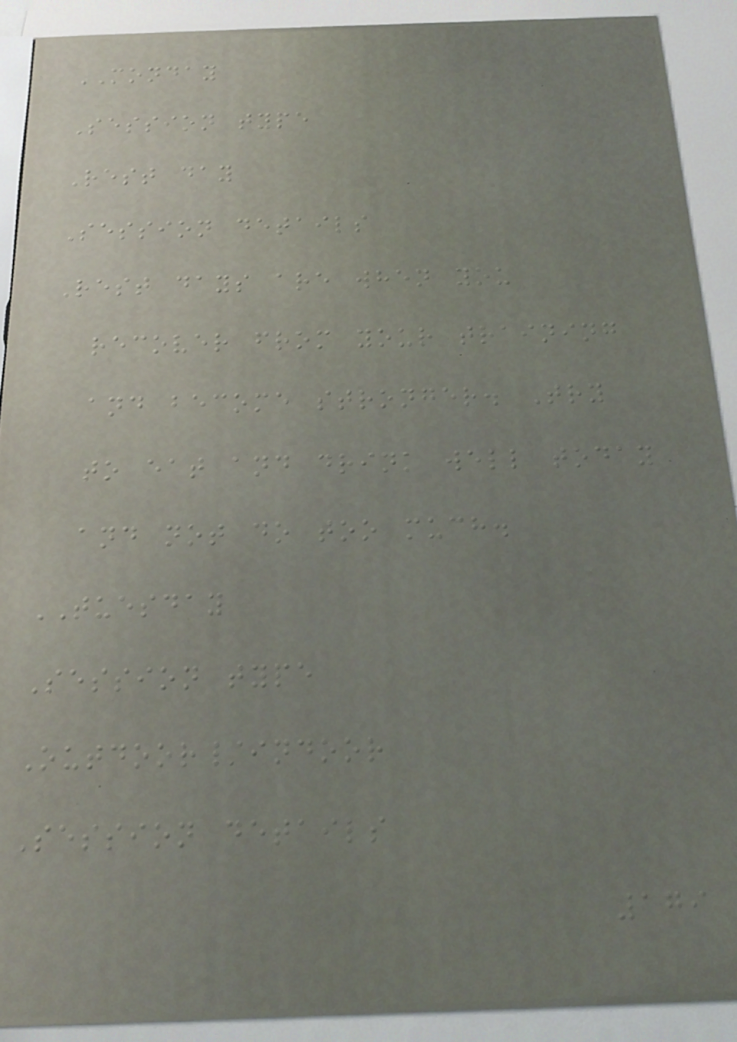MONDAY
Session type
Rest day
Session details
Rest days are when you
recover from your training
and become stronger. Try
to eat and drink well today
and not do too much.
TUESDAY
Session type
Outdoor/indoor
Session details
179
